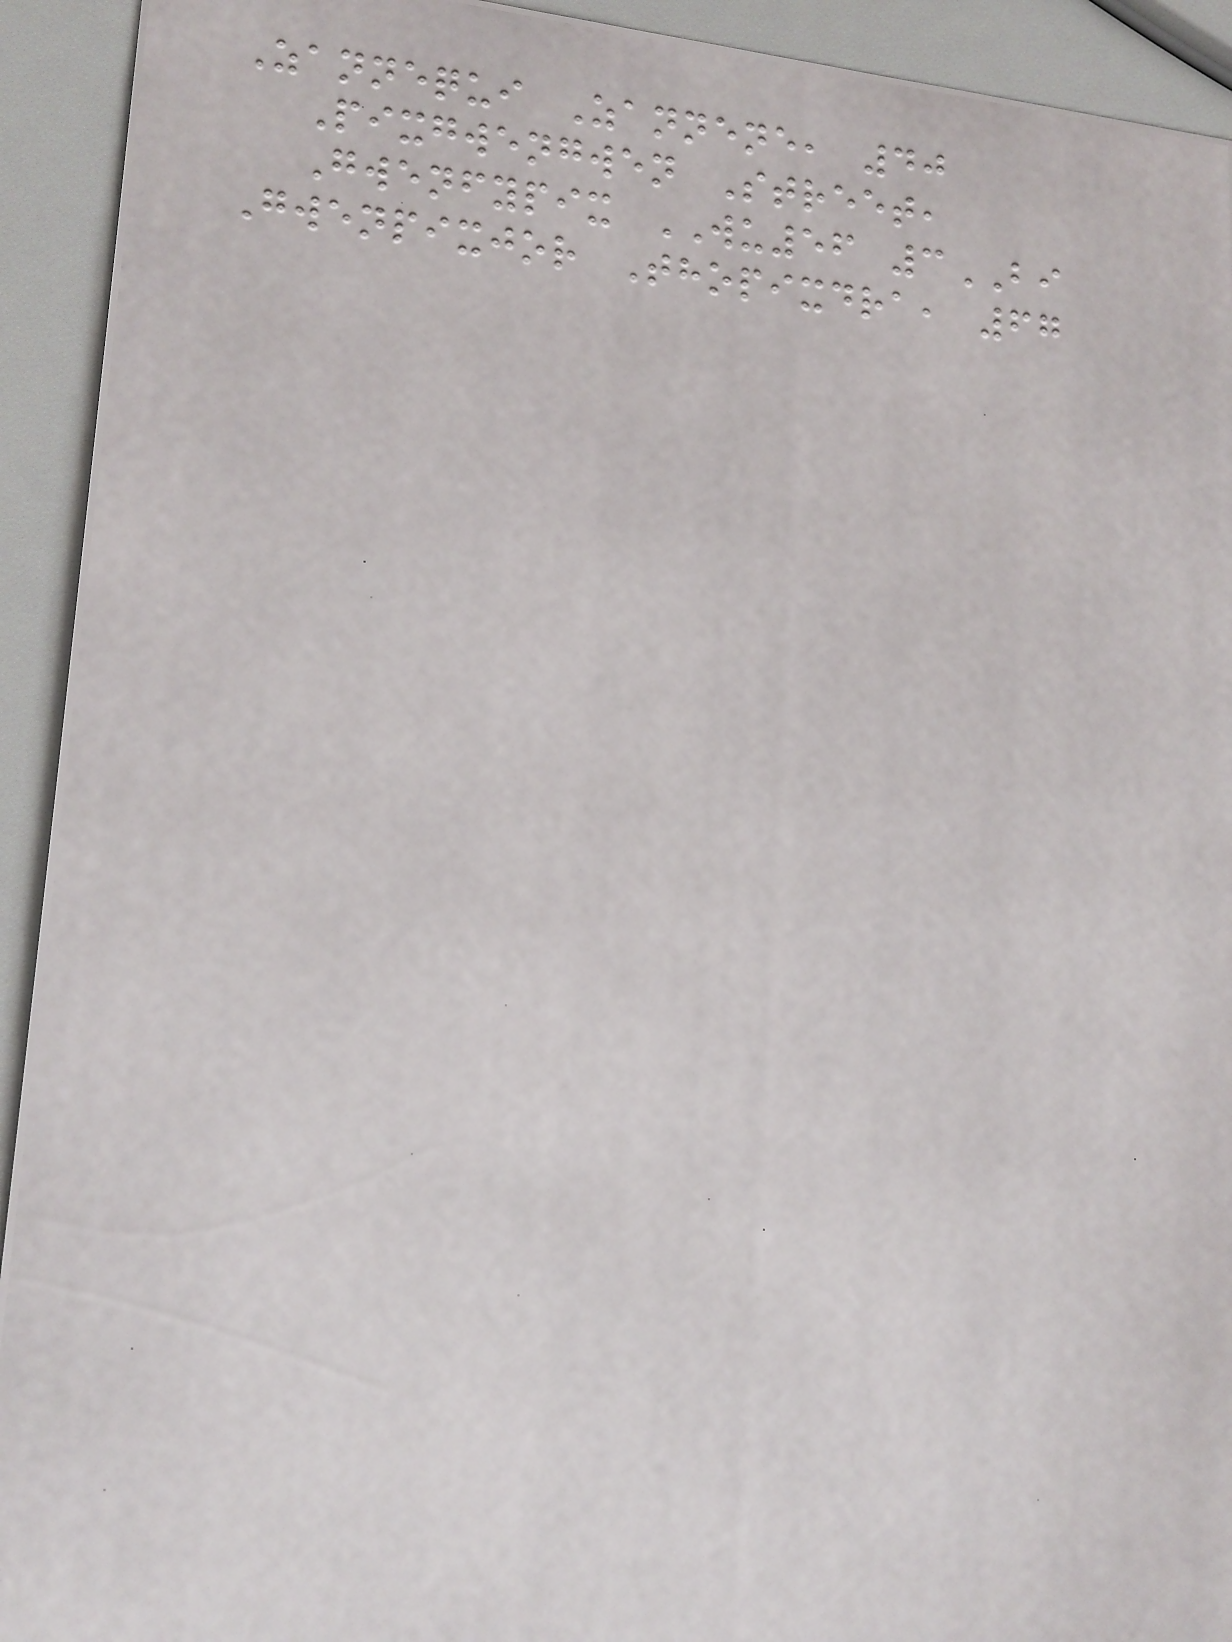Zannequi Zannene, 40
Pixgwengwen Street,
Gwenfypix WU56 3BI
Gwenpixjor Thopixdra, 67
